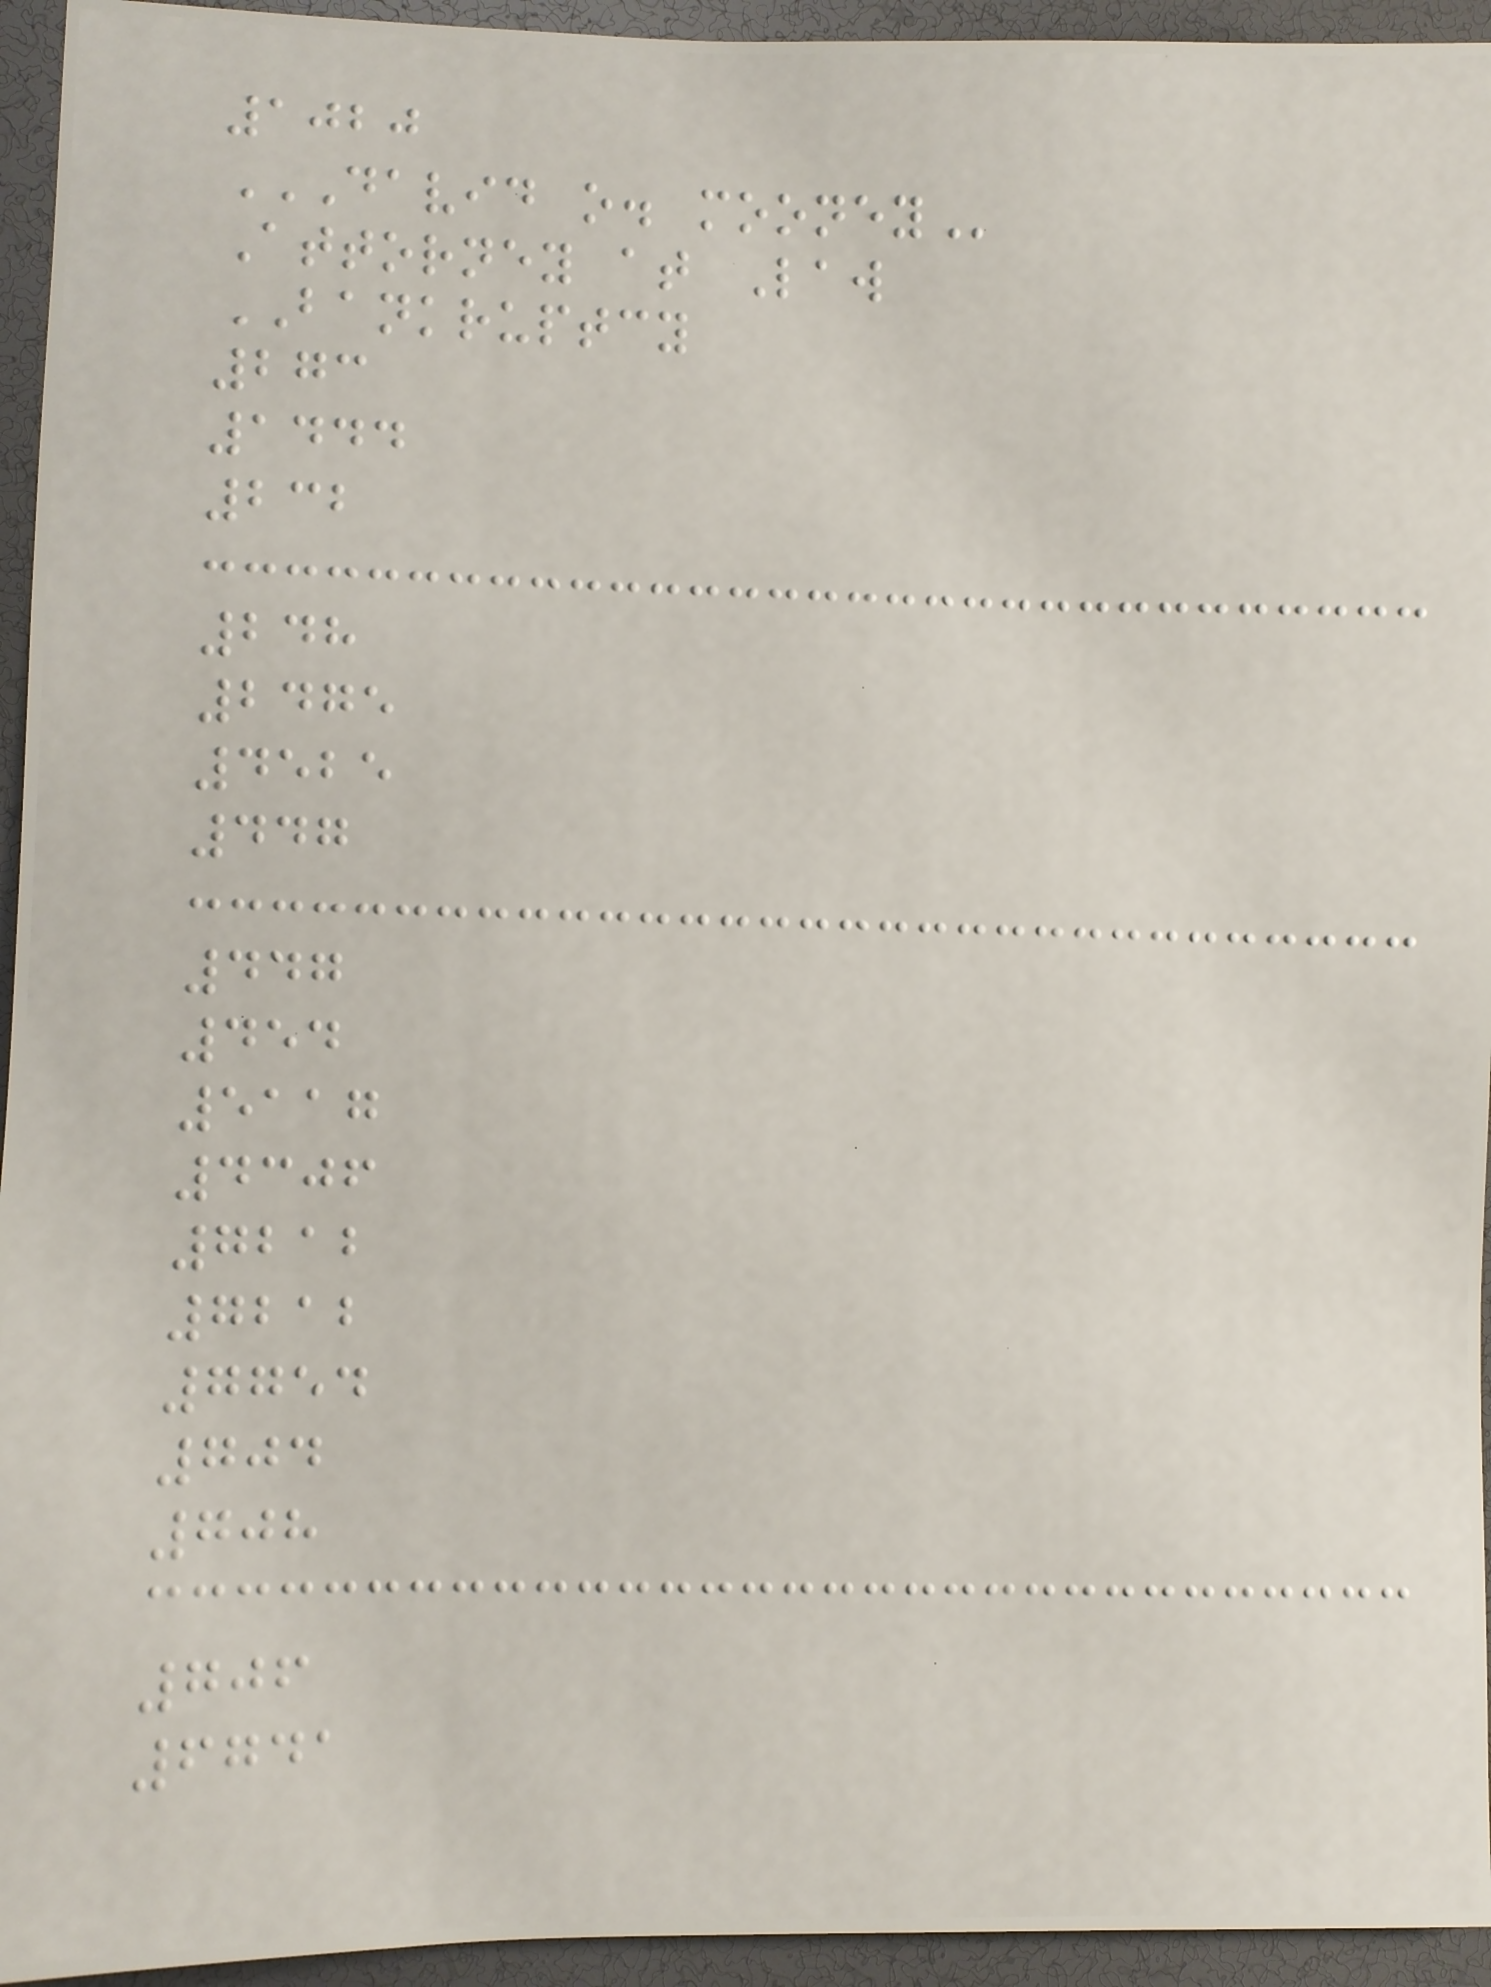1020
DAVID O. MOONEY
Attorney at Law
BANKRUPTCY
273
1444
232
248
2475
4525
447
447
454
5117
4306
7212
7212
7754
704
708
706
6741
